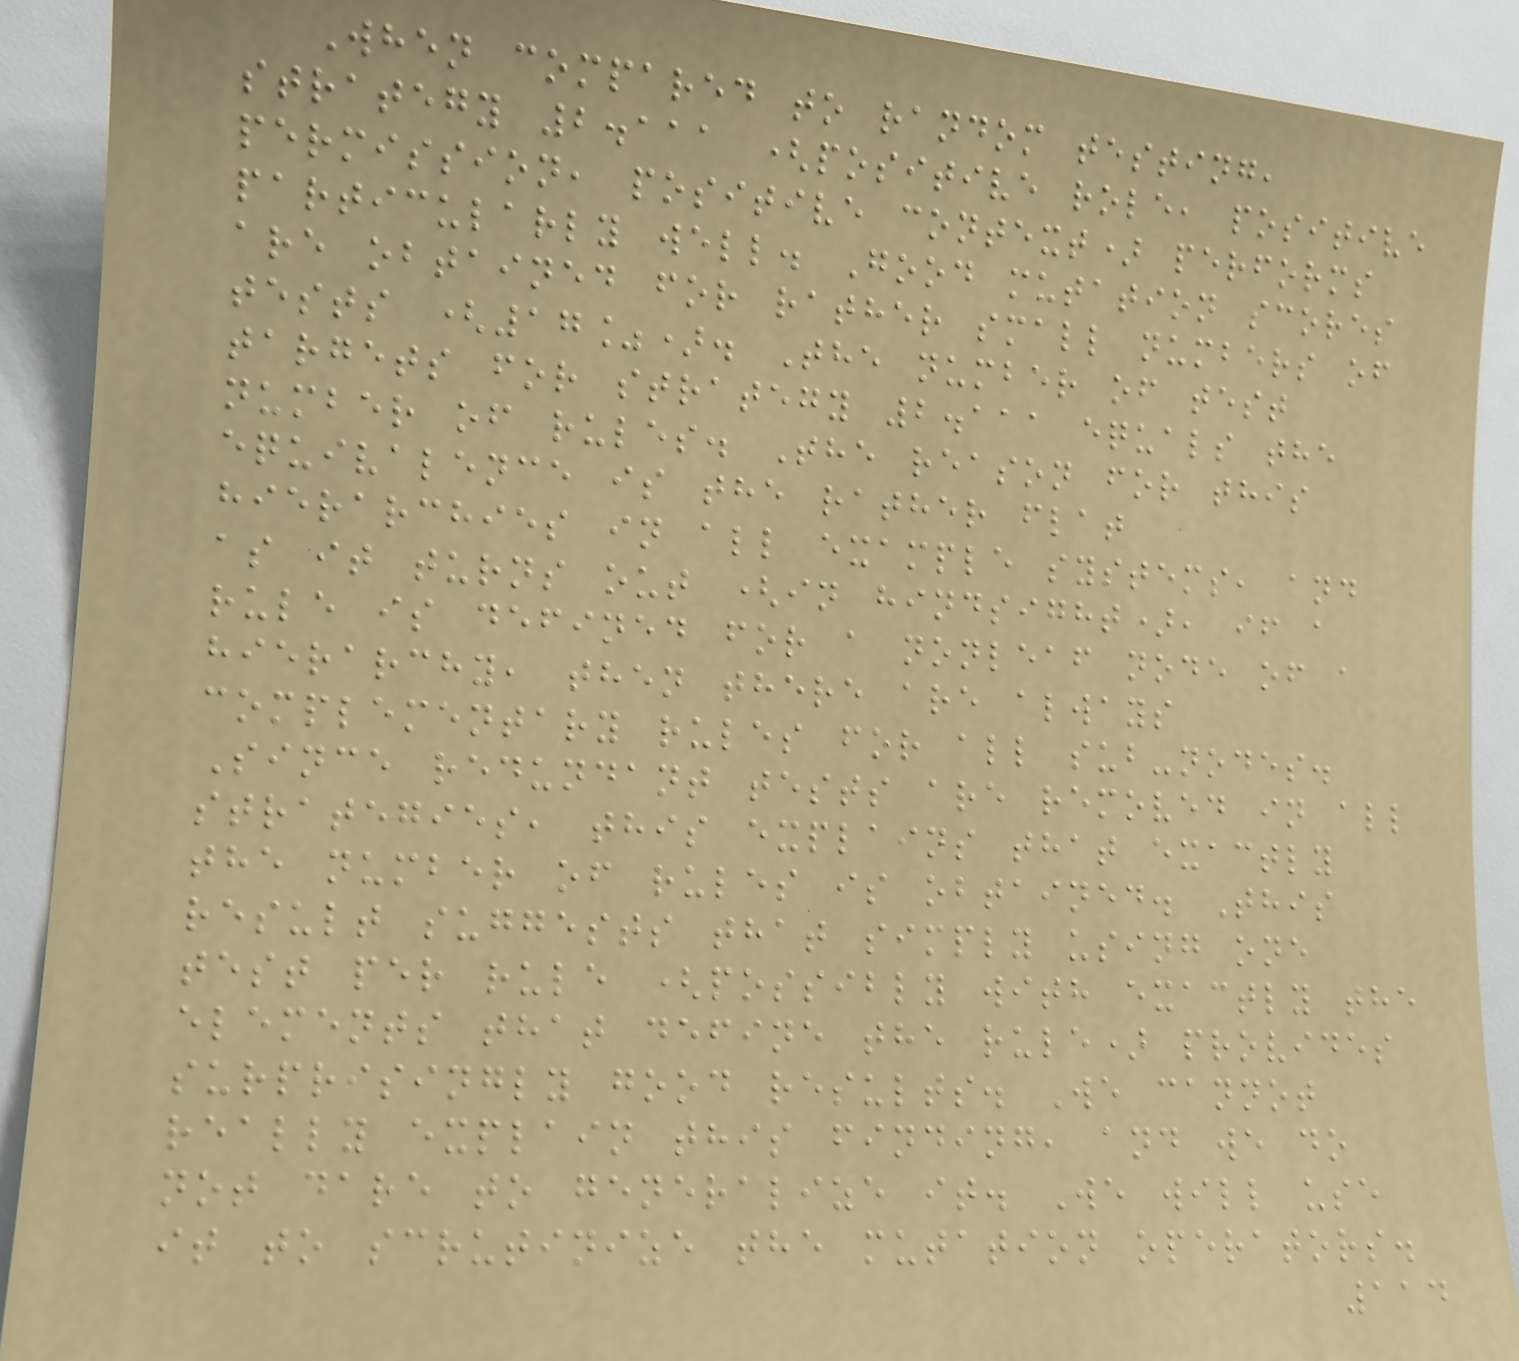When compared to random testing,
strategy 2.111 (positive role, positive
permission, positive context) performs
particularly well. Good mutation scores
are obtained for rather small numbers of
tests (17%). The number of test
targets for strategy 2.111 equals the
number of rules. The reason for this
equivalence is the rather flat
hierarchies in all example systems, and
as it turns out (in hindsight), if a
rule is defined for a nonleaf node of a
hierarchy, then there are always
complementary rules for all sub-nodes.
Since redundant tests are removed in all
strategies, this explains that exactly
the number of rules is obtained. This
result suggests that simply using one
test per rule (possibly with exactly the
elements that define the rule) provides
surprisingly good results. We cannot
really explain this finding, and we do
not dare to generalize it. We will use
it to scrutinize the mutation operators.
114
